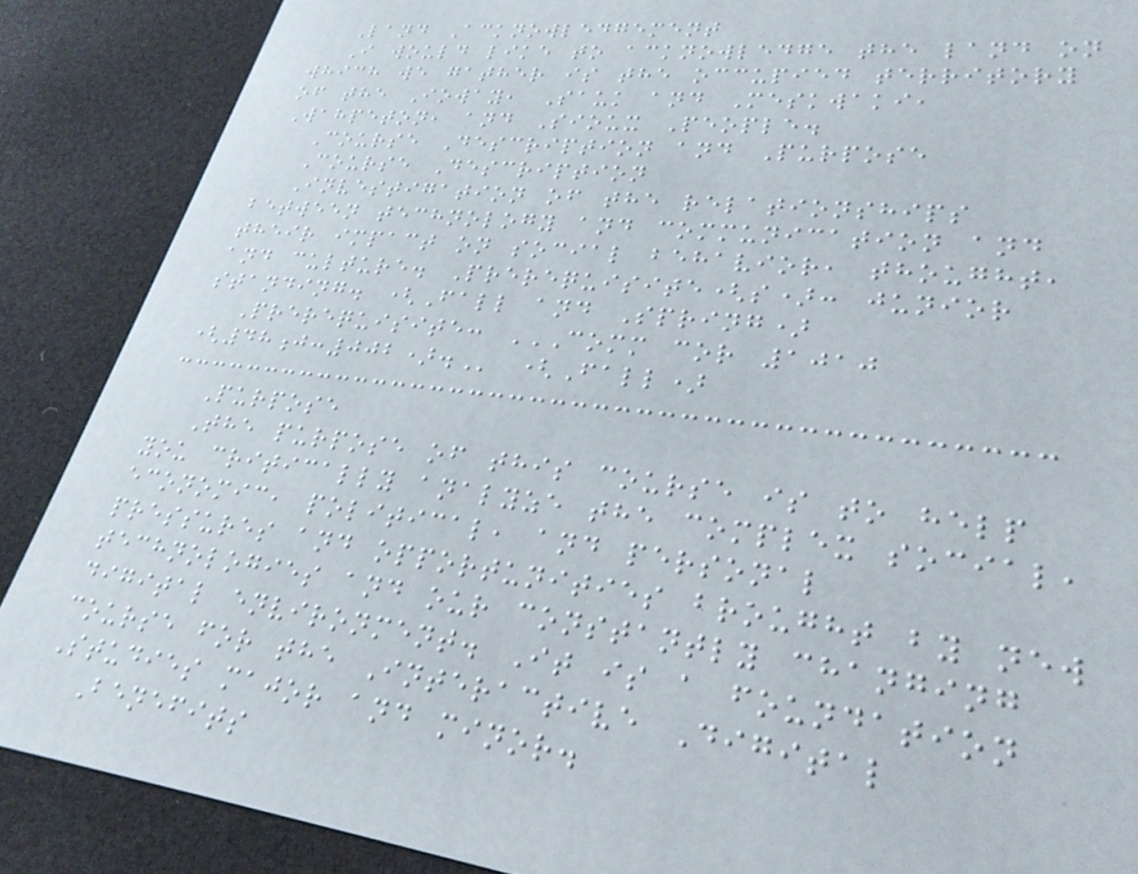Land Acknowledgement
I would like to acknowledge the land on
which we gather is the occupied territory
of the Ioway, Sauk and Meskwaki,
Wahpeton, and Sioux People.
Course Description and Purpose
Course Description
Investigation of the relationships
between technology and communication and
their impact on social behavior, thought,
and culture. Prerequisite(s): junior
standing. (Fall and Spring)
Prerequisite: COMM COR 1010
(48J:002). (Fall)
Purpose
The purpose of this course is to help
you critically analyze the complex social,
economic, political, and personal
pressures and opportunities brought by new
technologies and our constantly changing
digital environment. It is a foundation
course for the Interactive Digital
Studies major and minor.
Benefits
